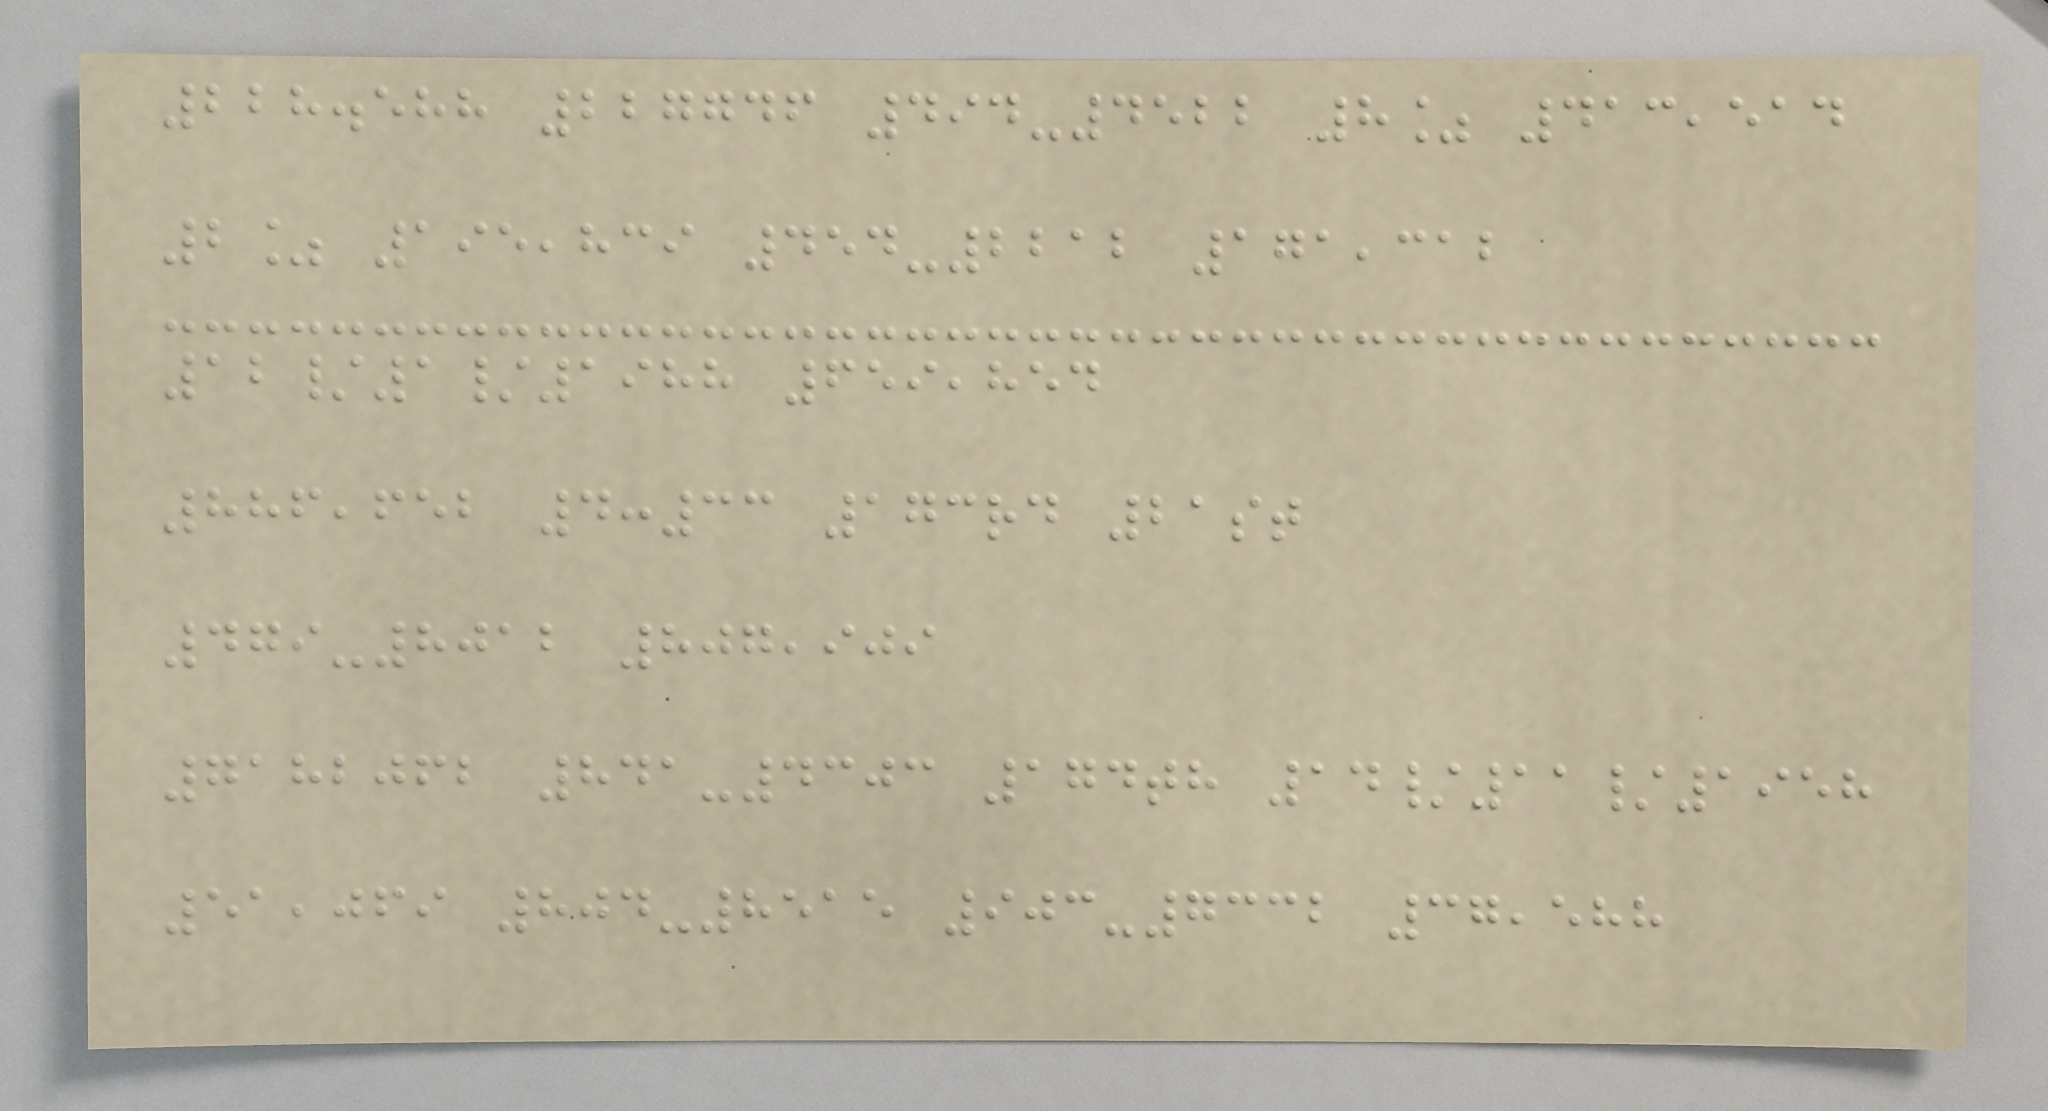228.588 227746 494-4522 8% 413,514
2% 195,839 454-2212 171,312
12/1/1988 659,854
886,652 4:33 173rd 21st
479-8012 807,909
7182062 841-4303 174th 14/11/1958
51,069 804-8515 903-7332 37,588
